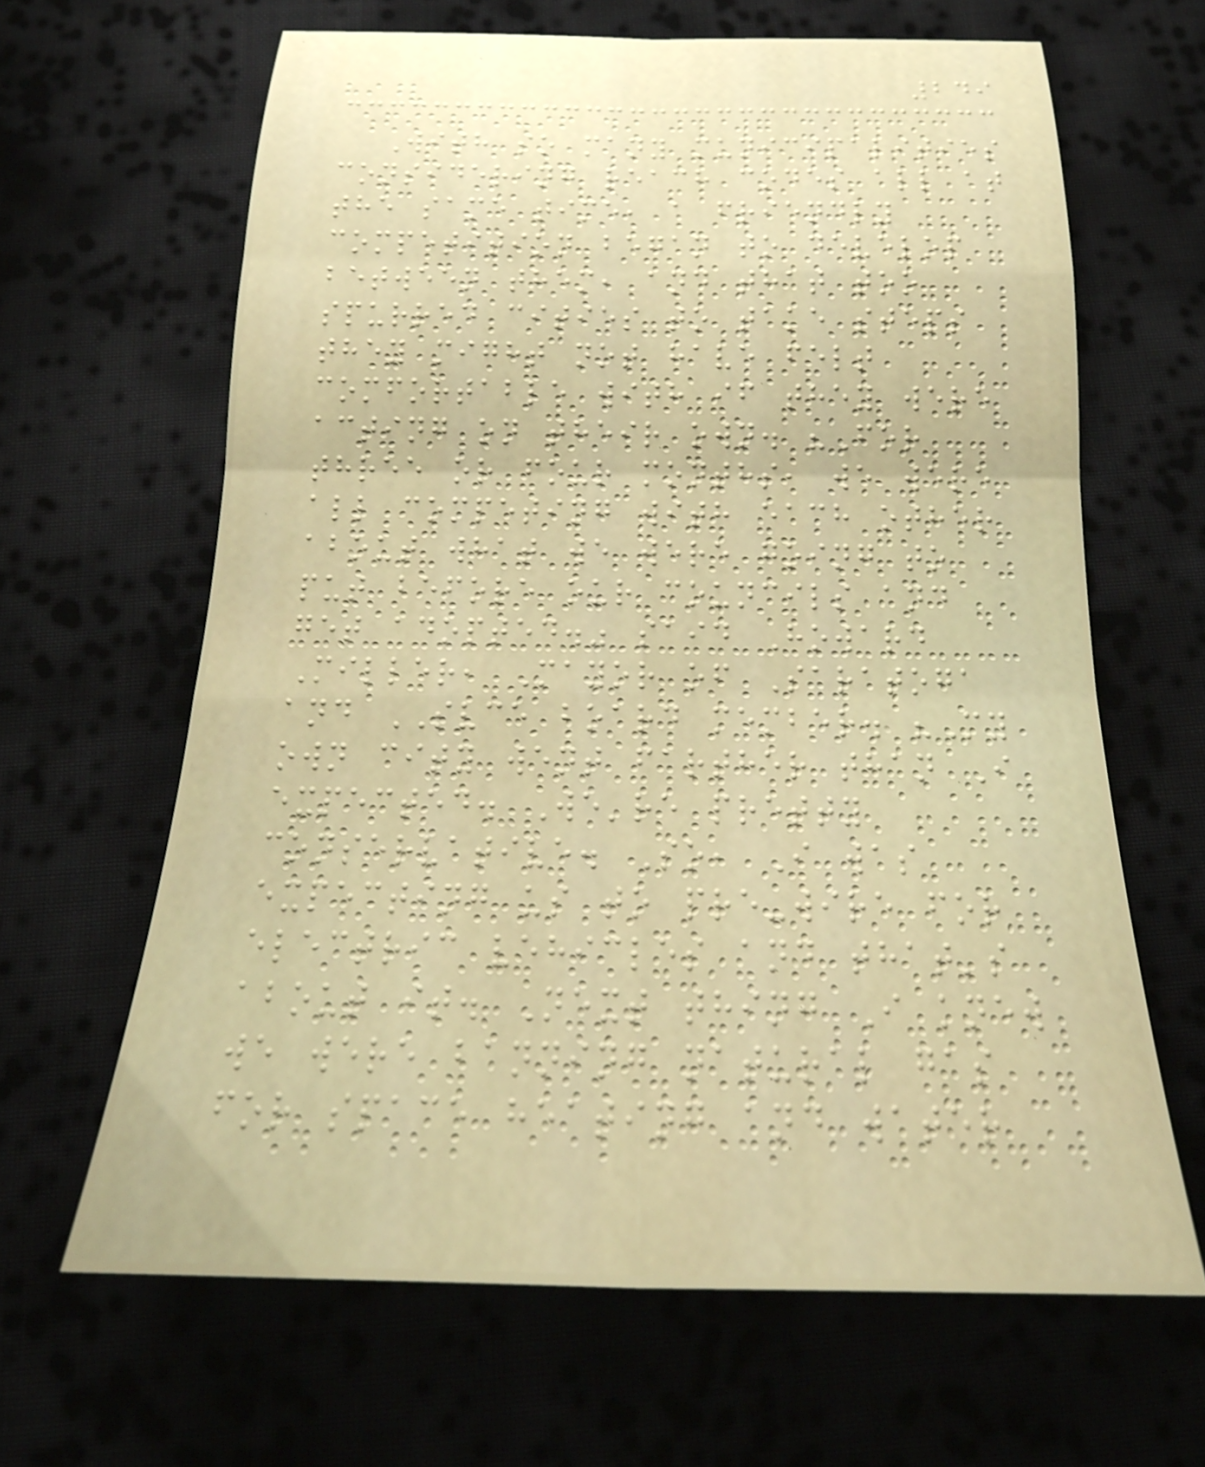249
With so many municipalities
considering reach codes all at
the same time, a friendly
competition began to develop
between them, and that too
spurred cities to take steps
they might not have felt
comfortable with if they were
acting on their own. "For
three or four months, we were
all competing with each other
about what we were going to
put before our councils and
get adopted." said Howard
Miller, Mayor of Saratoga
and SVCE board member. "My
own city went farther than I
expected. We're pretty
conservative. So, I was
expecting us to pre-wire for
electric vehicles and that's
about it. Next thing I knew
we were banning natural gas
for space heating and water
